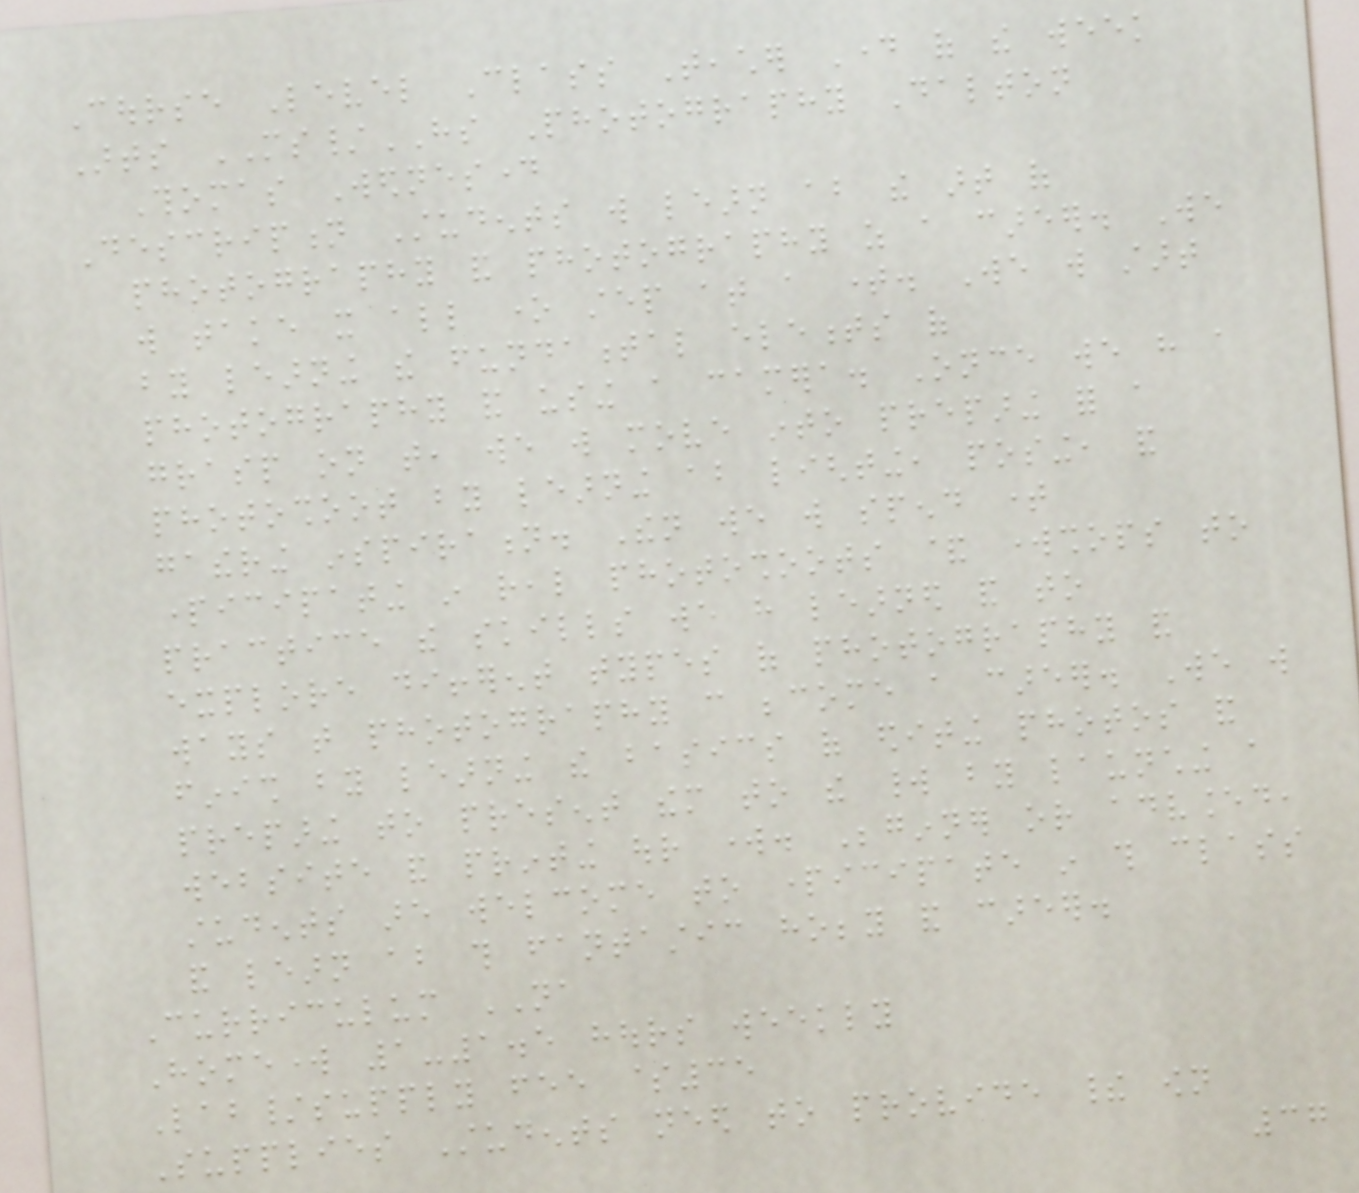Course Level Class Teacher Day of the week
Arts MS/HS Photography Dalton
Thomas Wednesday
Description Students will learn about the art of
photography and photography as a career. We
will take it all one step at a time. We will start
by learning the fundamental elements of
photography and using a camera. Once we have a
grasp on that, we will move into preparing for a
photoshoot by learning about lighting, posing, and
gathering inspiration. Then we will spend time
participating in real photoshoots & workshops to
practice the skills we have learned and to
explore different types of photography and
ways that photography can become a career. We will
finish by learning the basics of editing photos and
preparing to present them to the world by launching a
website and printing our work. Beginner or advanced,
students are welcome to participate in this class
and learn about this fantastic hobby and career.
Curriculum NA
Homework 1-1.5 hours weekly
Lab/supply fee $35
Supplies Students need to provide their own
37
